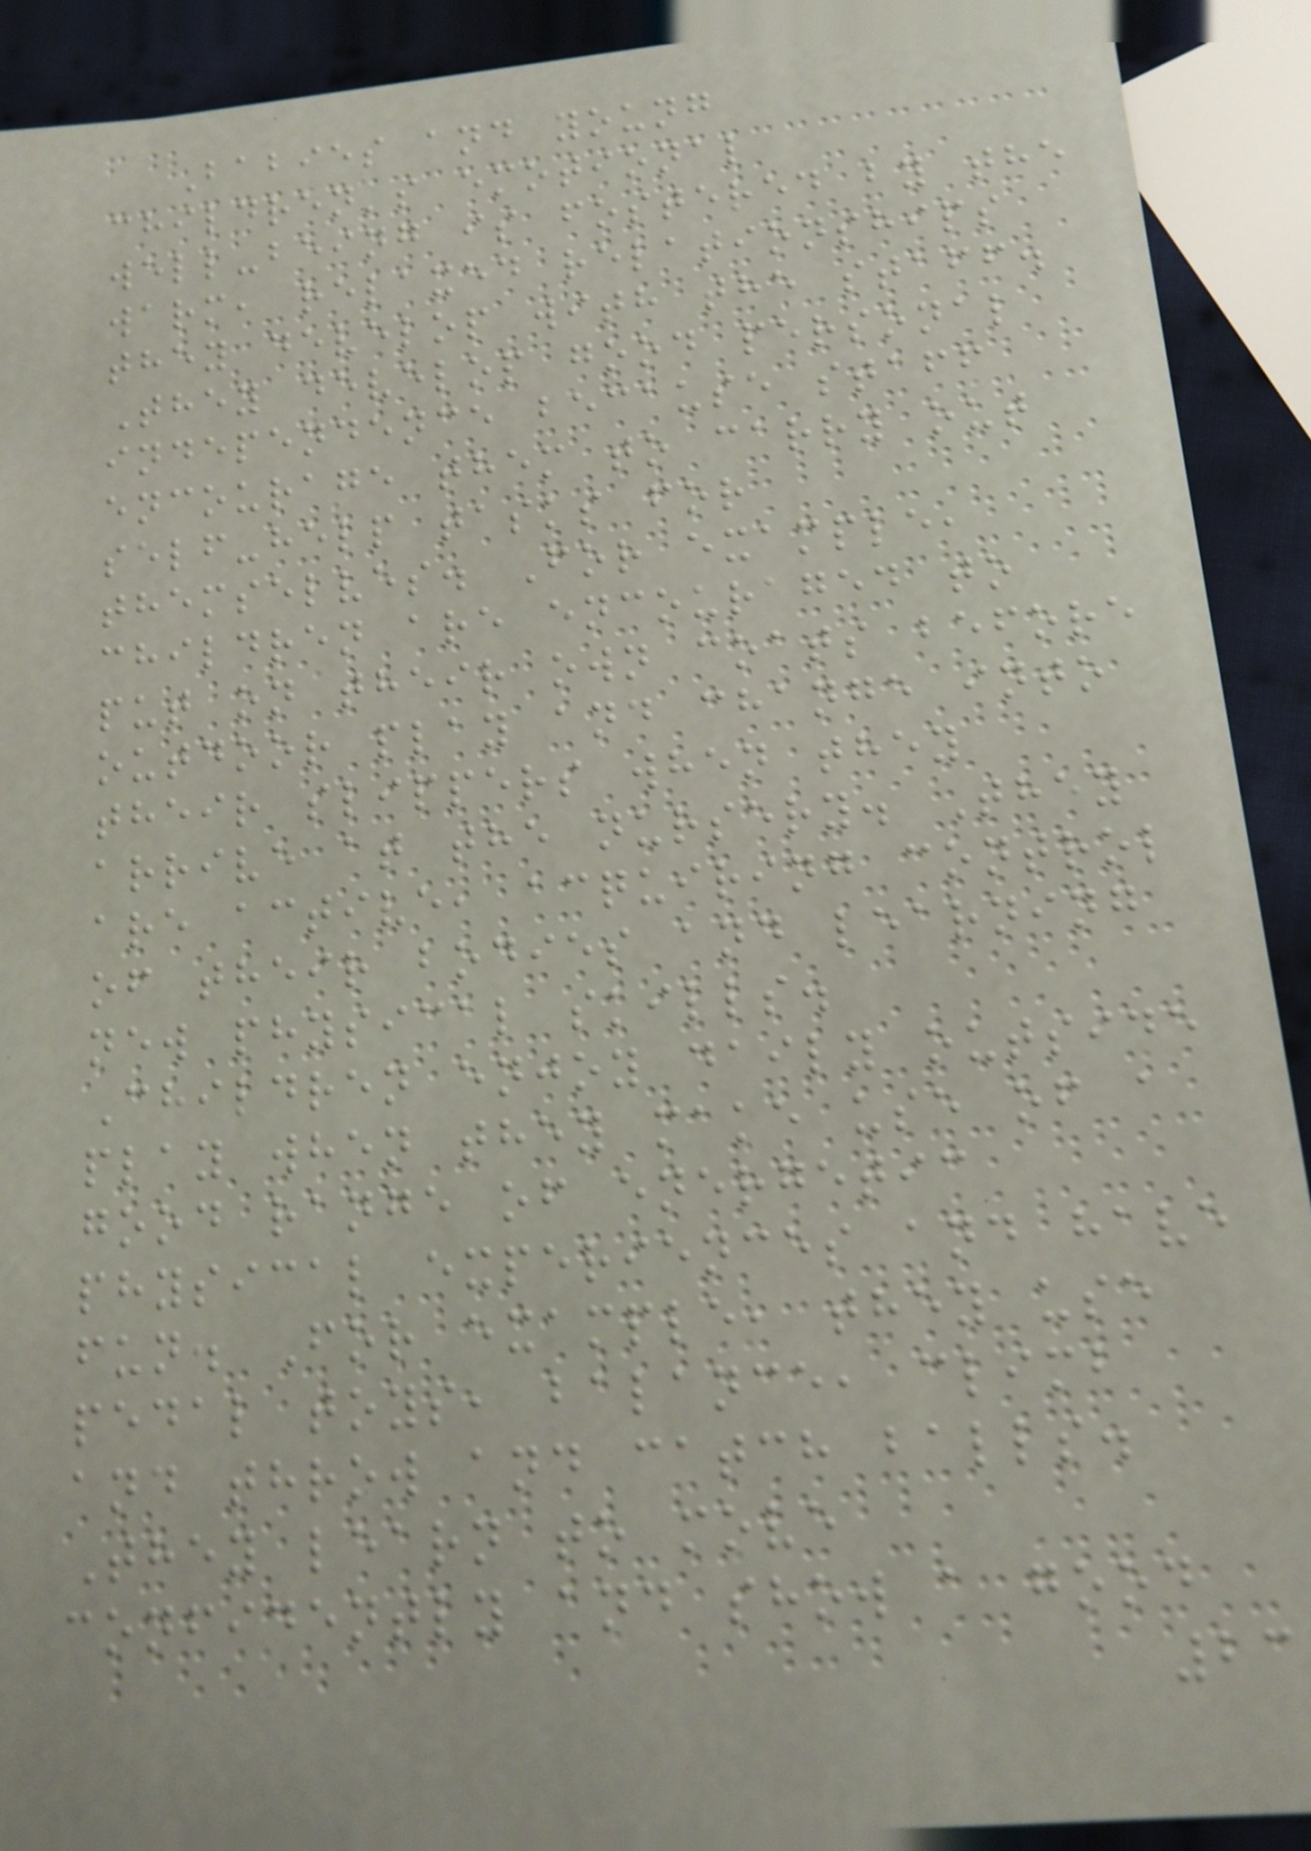Babies and young
children's emotional
well-being is fostered by the
warm, relaxed relationships
they develop with the staff.
They develop good personal
independence because staff
encourage them to carry out
self-help tasks for
themselves. For example,
children are encouraged to
put on their own coats before
outdoor play and change into
their slippers when they
arrive at the nursery. They
are active, acquiring control
of their bodies and learning
new physical skills.
Children enjoy daily outside
play when they make use of a
good range of energetic
physical experiences and have
fun. For example, they use
pedal toys, balance, climb
and throw and catch balls.
They learn to move
confidently and show a good
23
